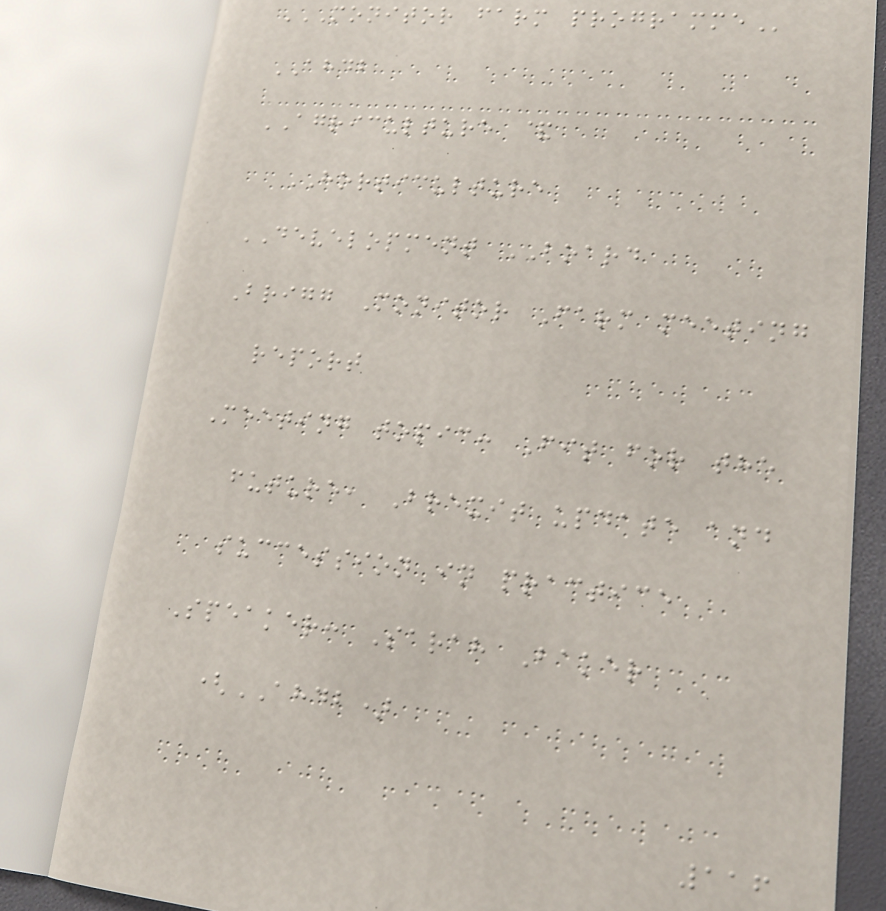MONITOR FARM PROGRAMME
AHDB
AGRICULTURE &
HORTICULTURE
DEVELOPMENT BOARD
Brigg Monitor Farm meeting
report
Meeting topic: Fit for the
future, Brexit update and
succession in practice
Speaker: Sarah Baker
(AHDB)
116
